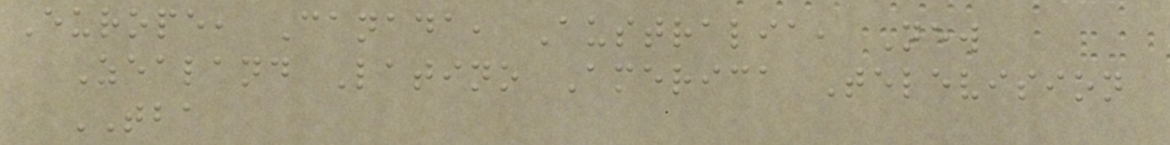Europe, Canada, Australia, New
Zealand Latino America Television
TBA
